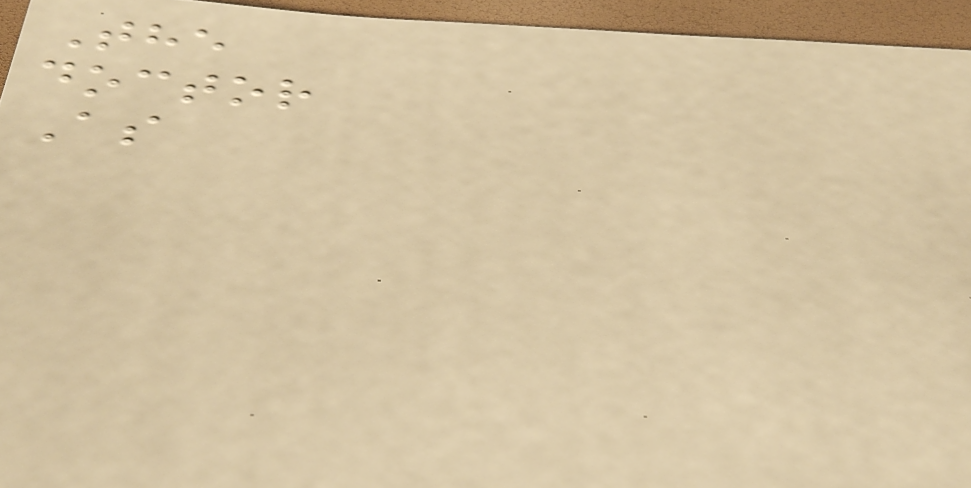The
doctor
As
